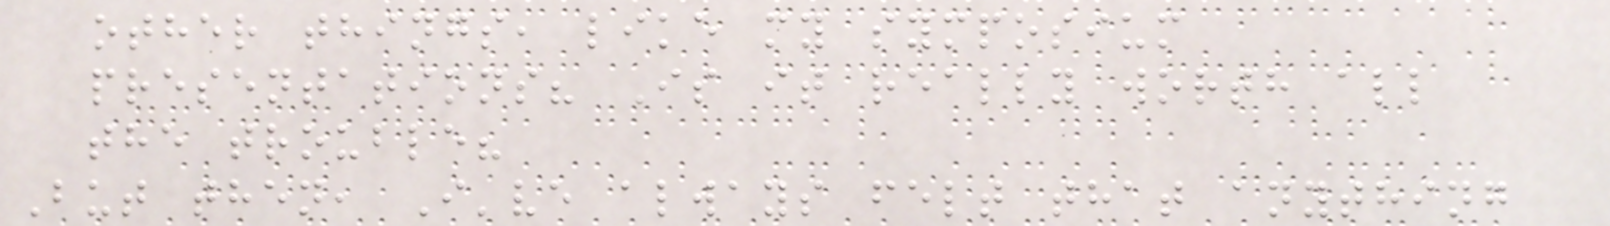other things, like my symposium
presentations? Is it really worth all
the trouble?
But then, I've always felt that anything
